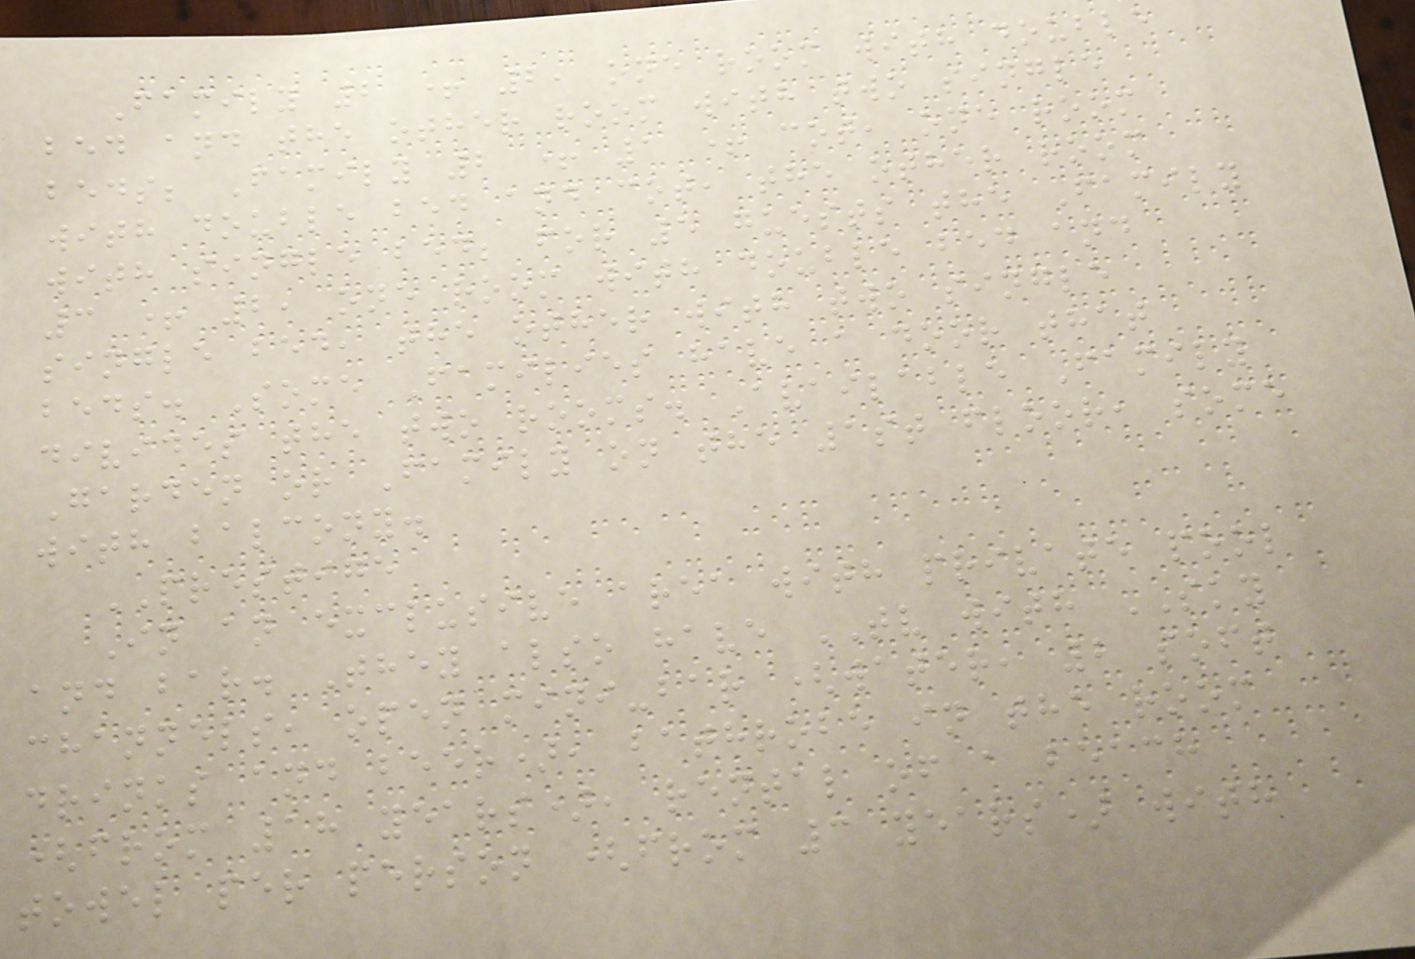Family 2 + 2, one room with double
bed and the other room with two single
beds; Family 2 + 1 + cot, one room
with double bed and cot, the other room
with single bed; for 5 guests the Family
3 + 2, one room with double bed and
single bed, the other with two single
beds. Some Families have a door that
divides the two rooms. Available Family
Garden or Family on the 1st floor, some
with balcony.
PRESTIGE
In an exclusive area with private pool
and bar. They also have TV with SKY
channels, open mini-bar (water, 2 soft
drinks and beer), bathrobe in the room
(from 18 years), rental of a beach
towel per person (from 3 years) with
